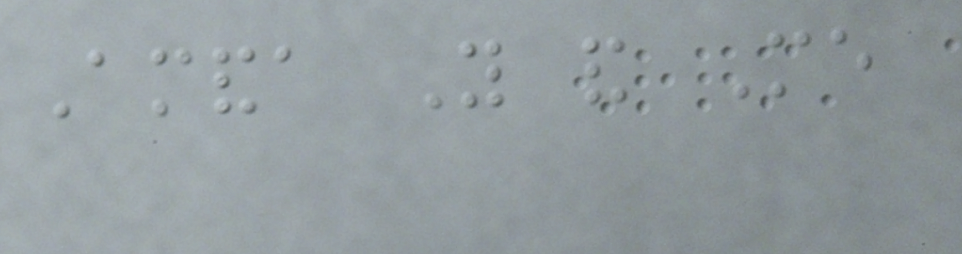Amanda You and Me
